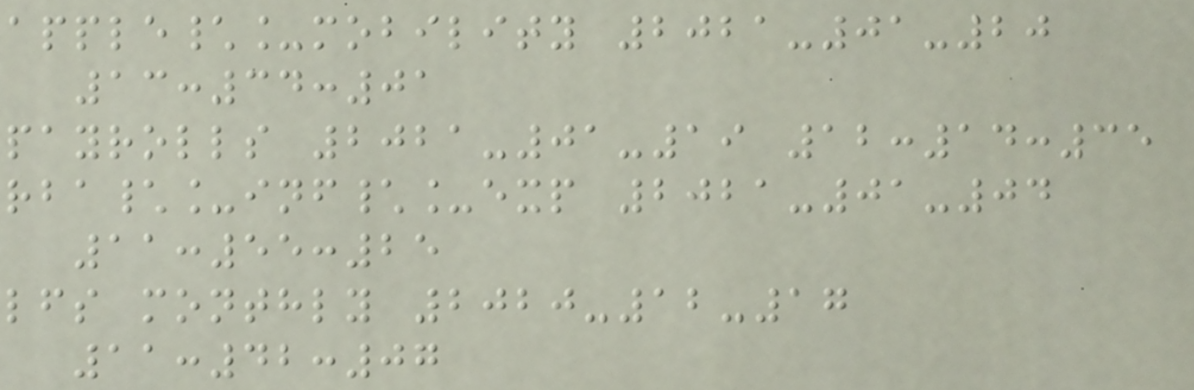apple\_mobility 2021-01-20
13:34:01
payrolls 2021-01-19 12:14:35
rba\_inf\_exp 2021-01-04
11:55:25
lfs monthly 2020-12-17
11:42:07
